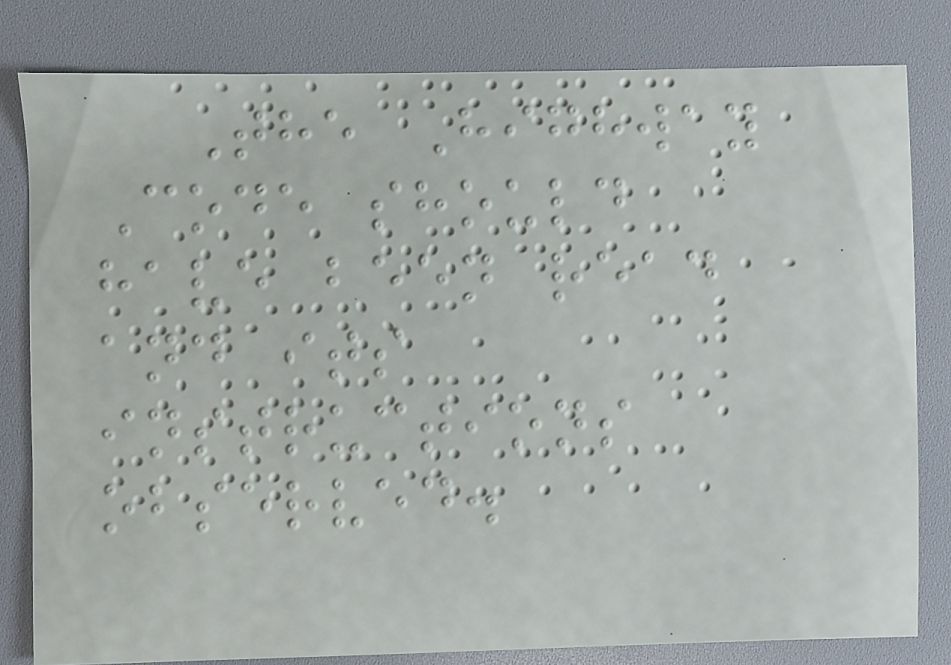The Highway
Code should
have been read
and its
instructions
observed.
